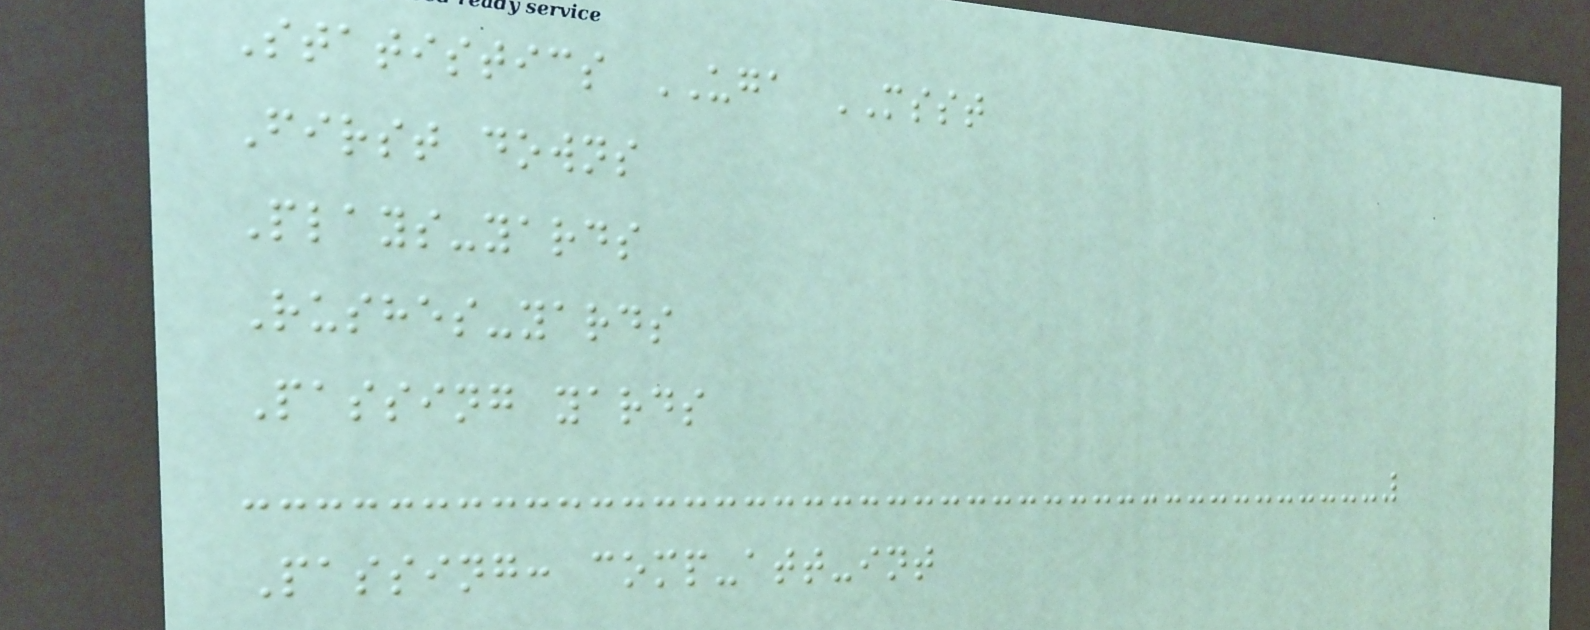Statistics UGA MSST
First downs
Plays-yards
Rushes-yards
Passing yards
Passing: comp-att-int
